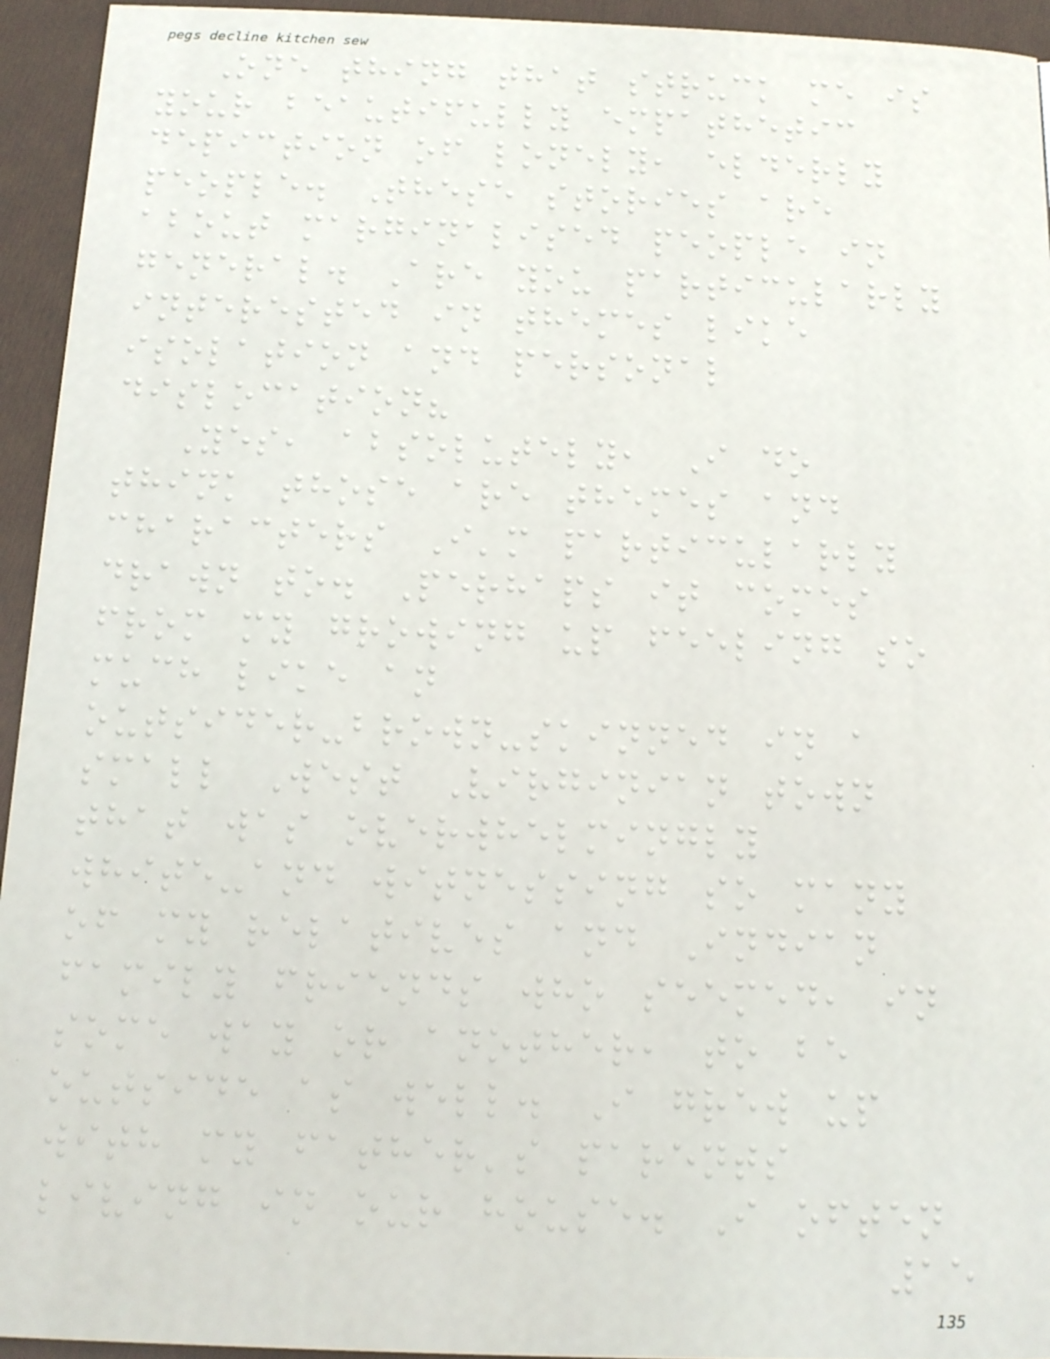One thing that struck me is
your beautifully empathetic
depiction of lonely, elderly
people. These stories are
about marginalised people in
general. Are you particularly
interested in themes like
isolation and personal
dislocation?
Yes, absolutely, I do
think those are themes and
characters I'm particularly
drawn to. Perhaps it comes
from my growing up feeling so
much like an
outsider-brown-skinned in a
small West Virginian town
that was overwhelmingly
white-and witnessing so many
of my relatives and Indian
family friends who seemed, in
some way or another, to be
outside as well. I grew up
with my father's parents
living in our house. I often
15
